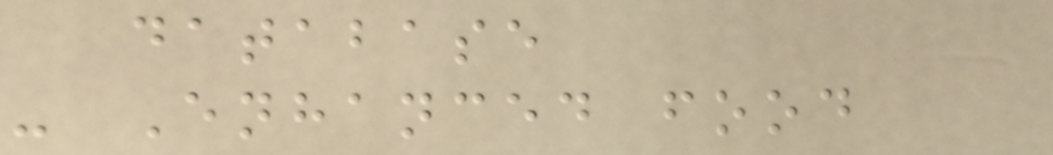database
- Enhanced food
